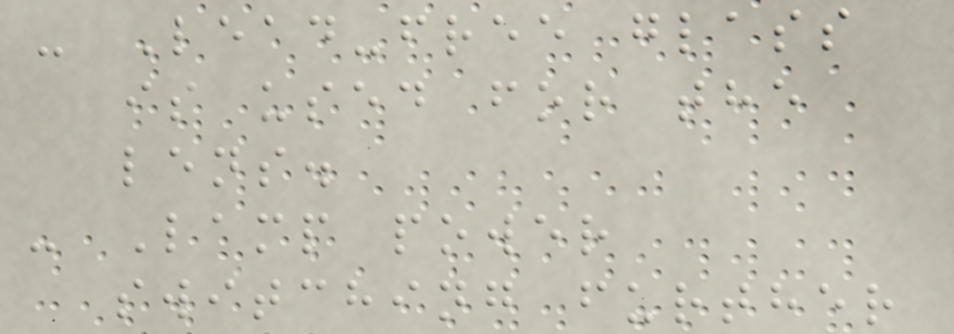- Lead-free glass
is used for the
lens.
- Lamp power
switching further
